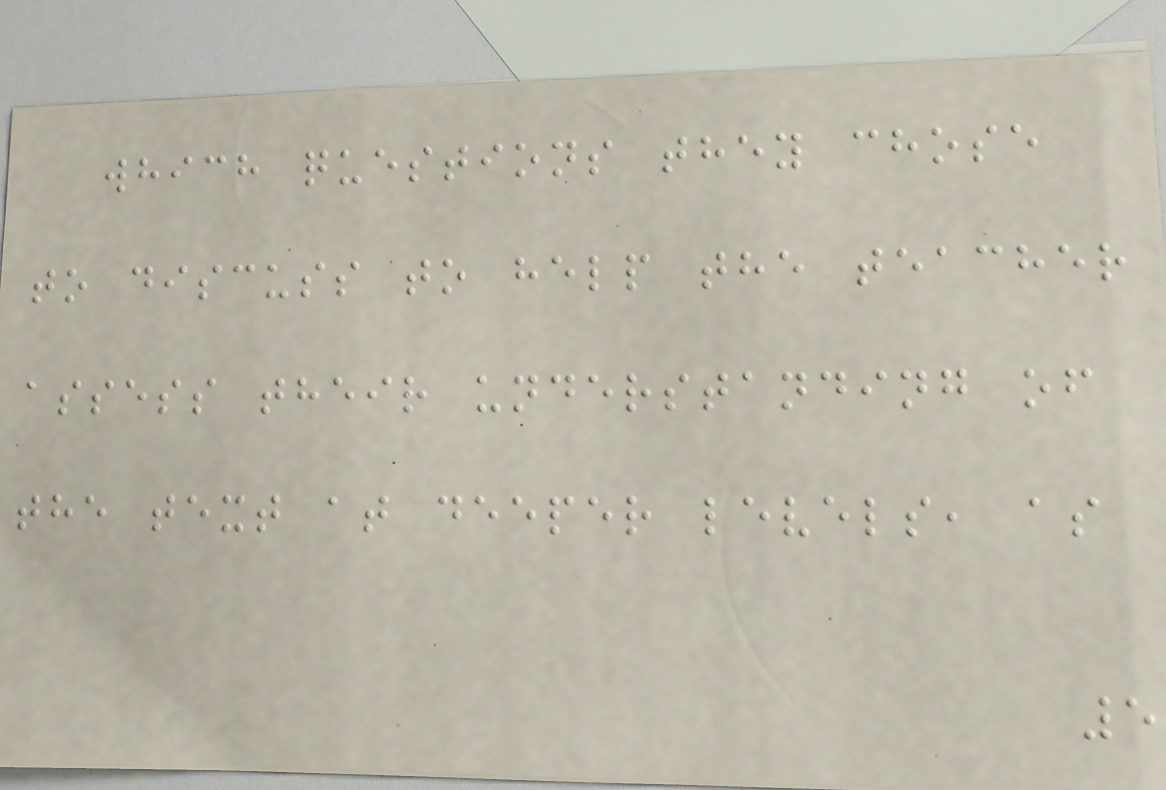which questions they chose
to discuss to help the teacher
assess their understanding of
the text at deeper levels, as
5
